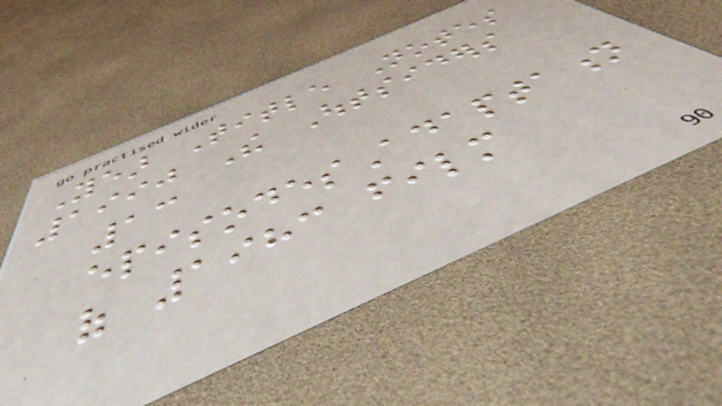Year Title Notes
1990 The Outsiders
13
episodesAdaptation
of 1983 film
